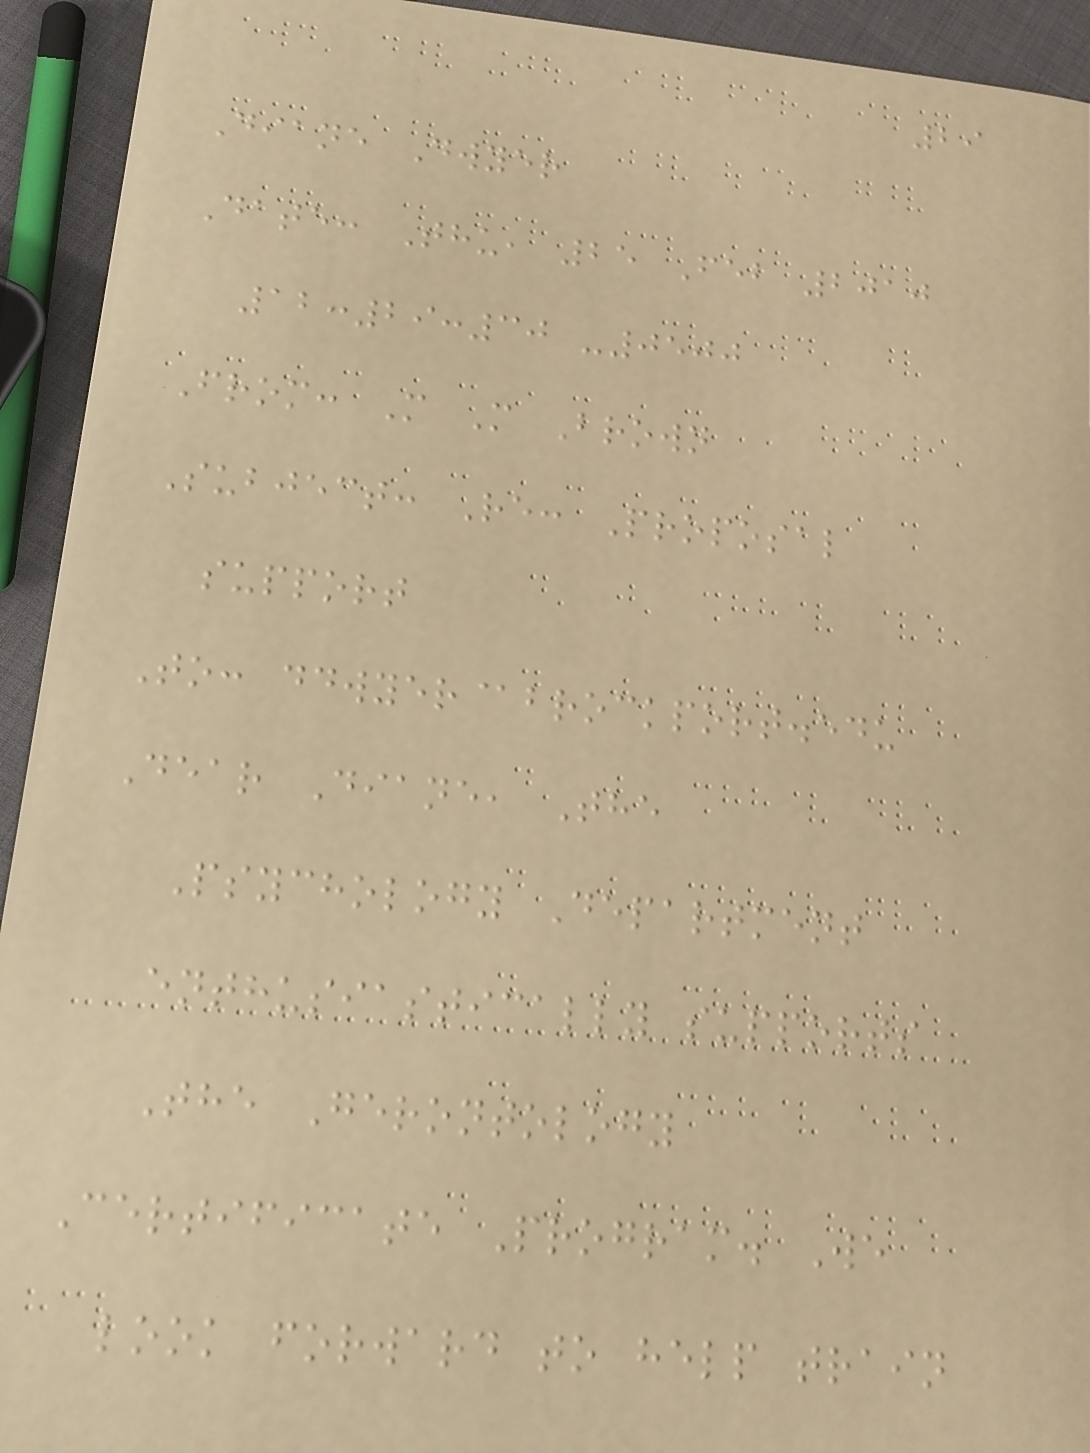29
Diane Dwyer
Date: Thu, 25 Feb 2010
12:29:30 -0500
From: M M Brown
Subject: Re: Proposal
support
To: ddwyer@brockport.edu
Dear Diane, The
Psychology Department
enthusiastically supports
The Gerontology
Certificate Program. We
look forward to help train
